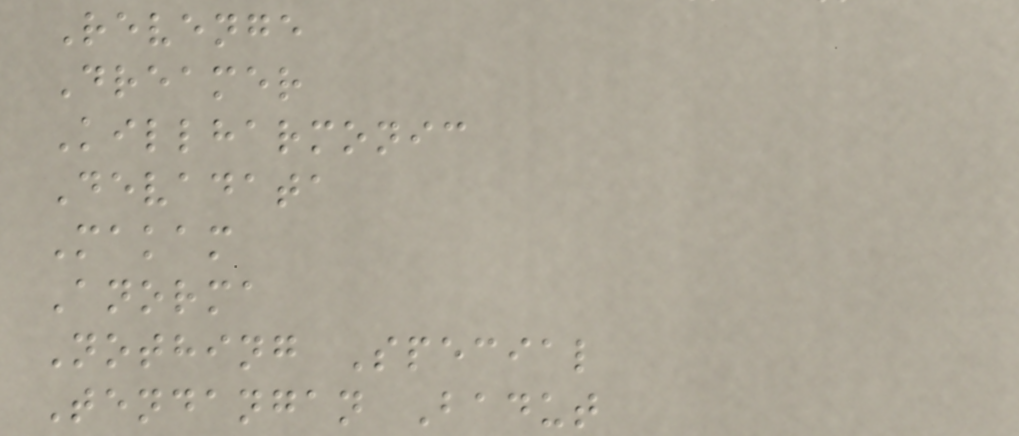Revenge
Dreamer
Killharmonic
Devadata
Makam
Anorma
Nothing Special
Tendangan Badut
